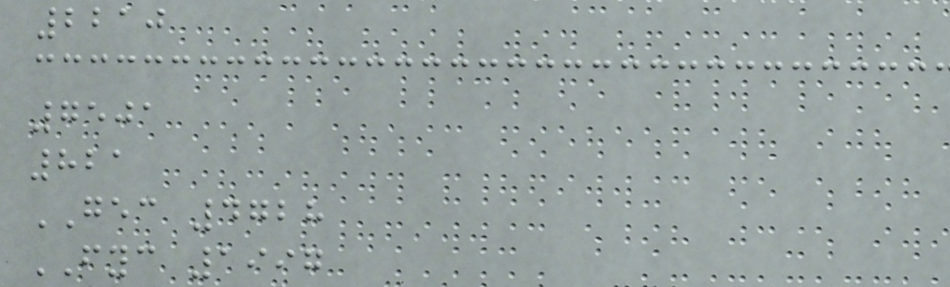2210
7501
821
GEC 4728
FYC 1997
